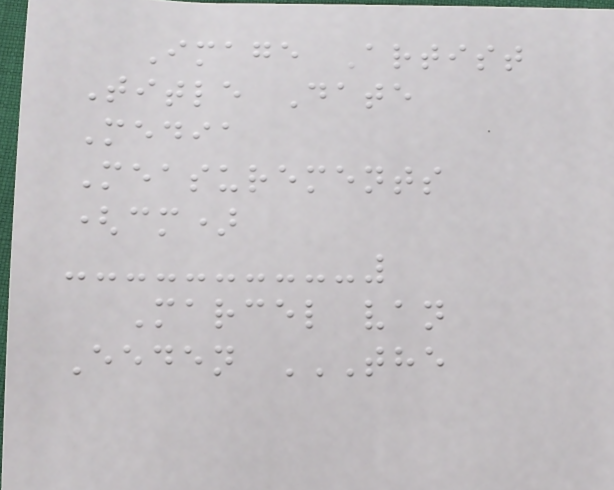Image Artist
Title Date
Media
Measurements
(cm)
Marcel van
Eeden THE
